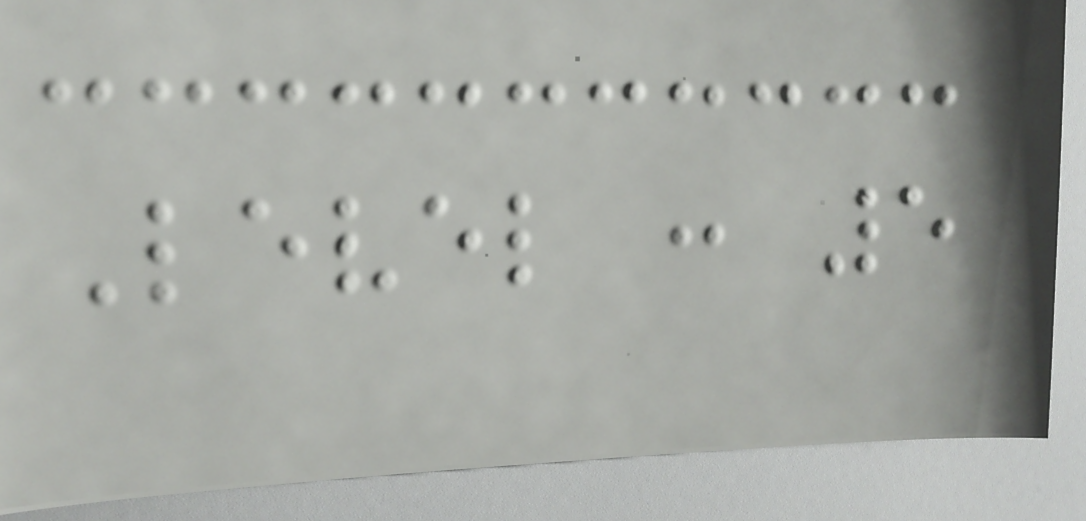Level : 5
